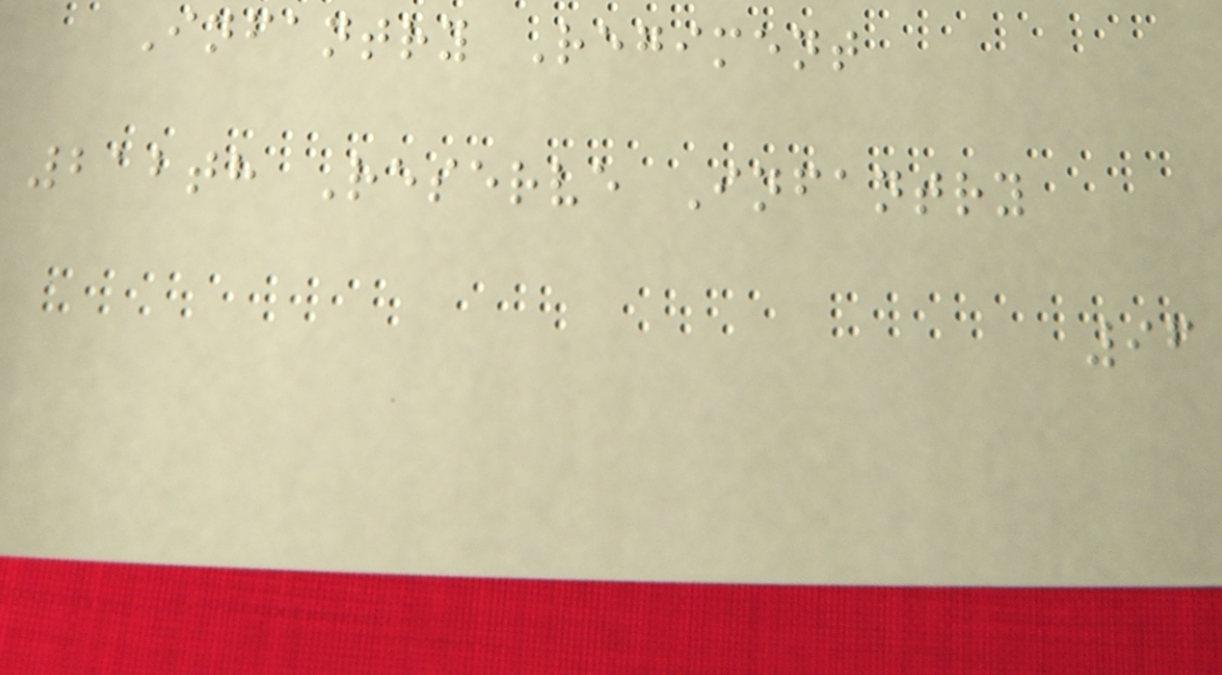Infantry Regiment
212th Reserve Infantry
96
